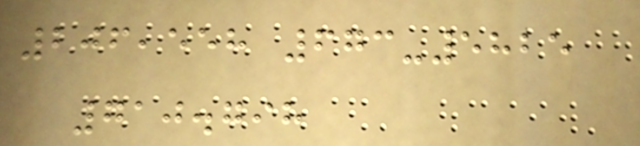206,558 673-5825
710.798
